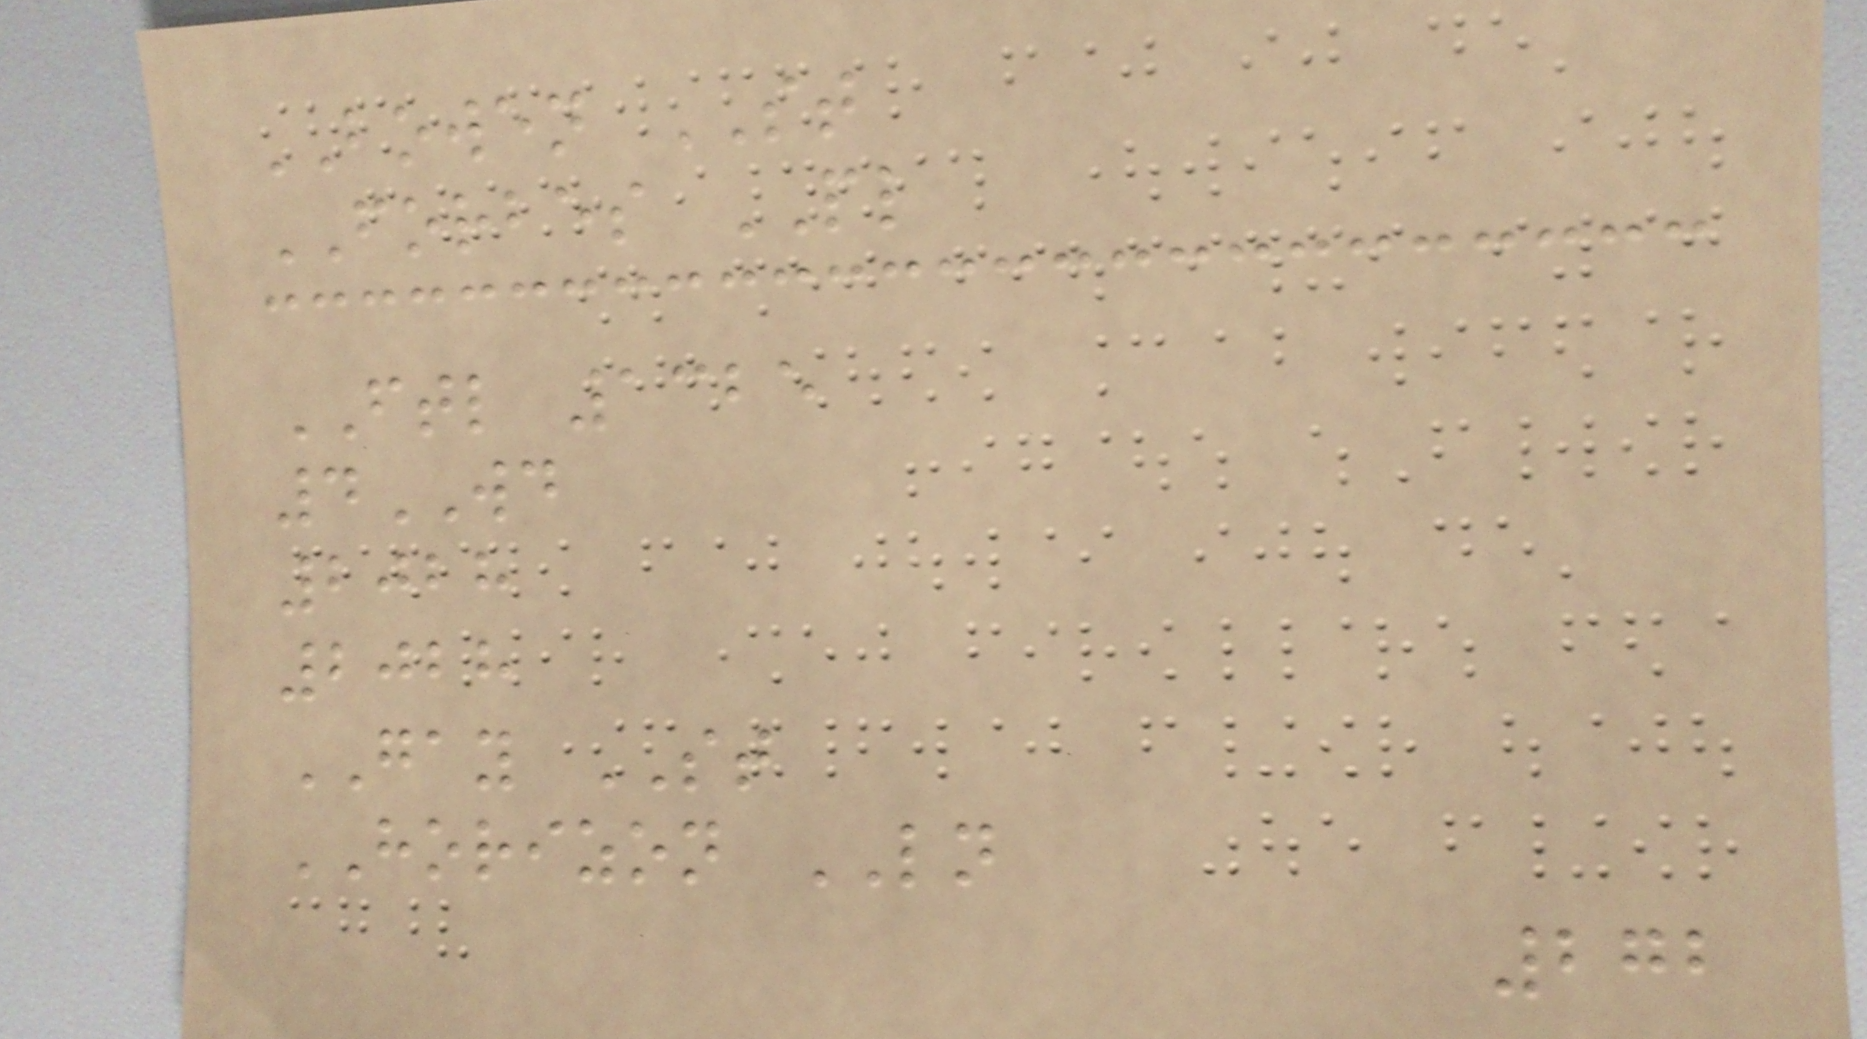BOWEN ST
FORBES PL
FTL 1325
4WD
2028
2028
GAY ST
HORIZON LN
272
